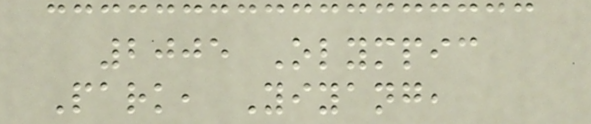2005 Olympic
Park, Yiyang,
